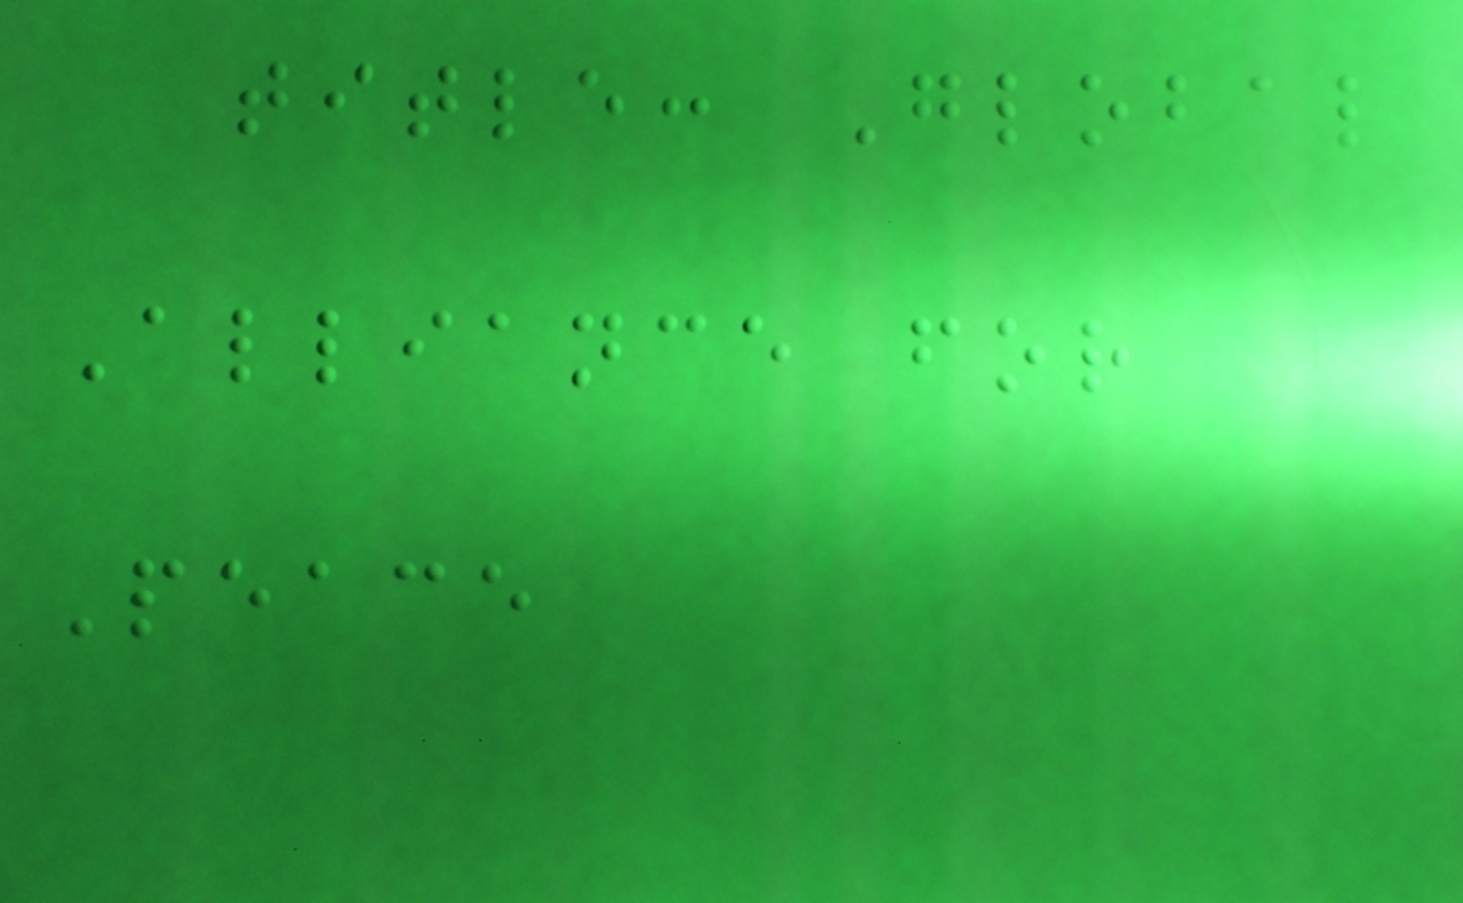title: Global
Alliance for
Peace
